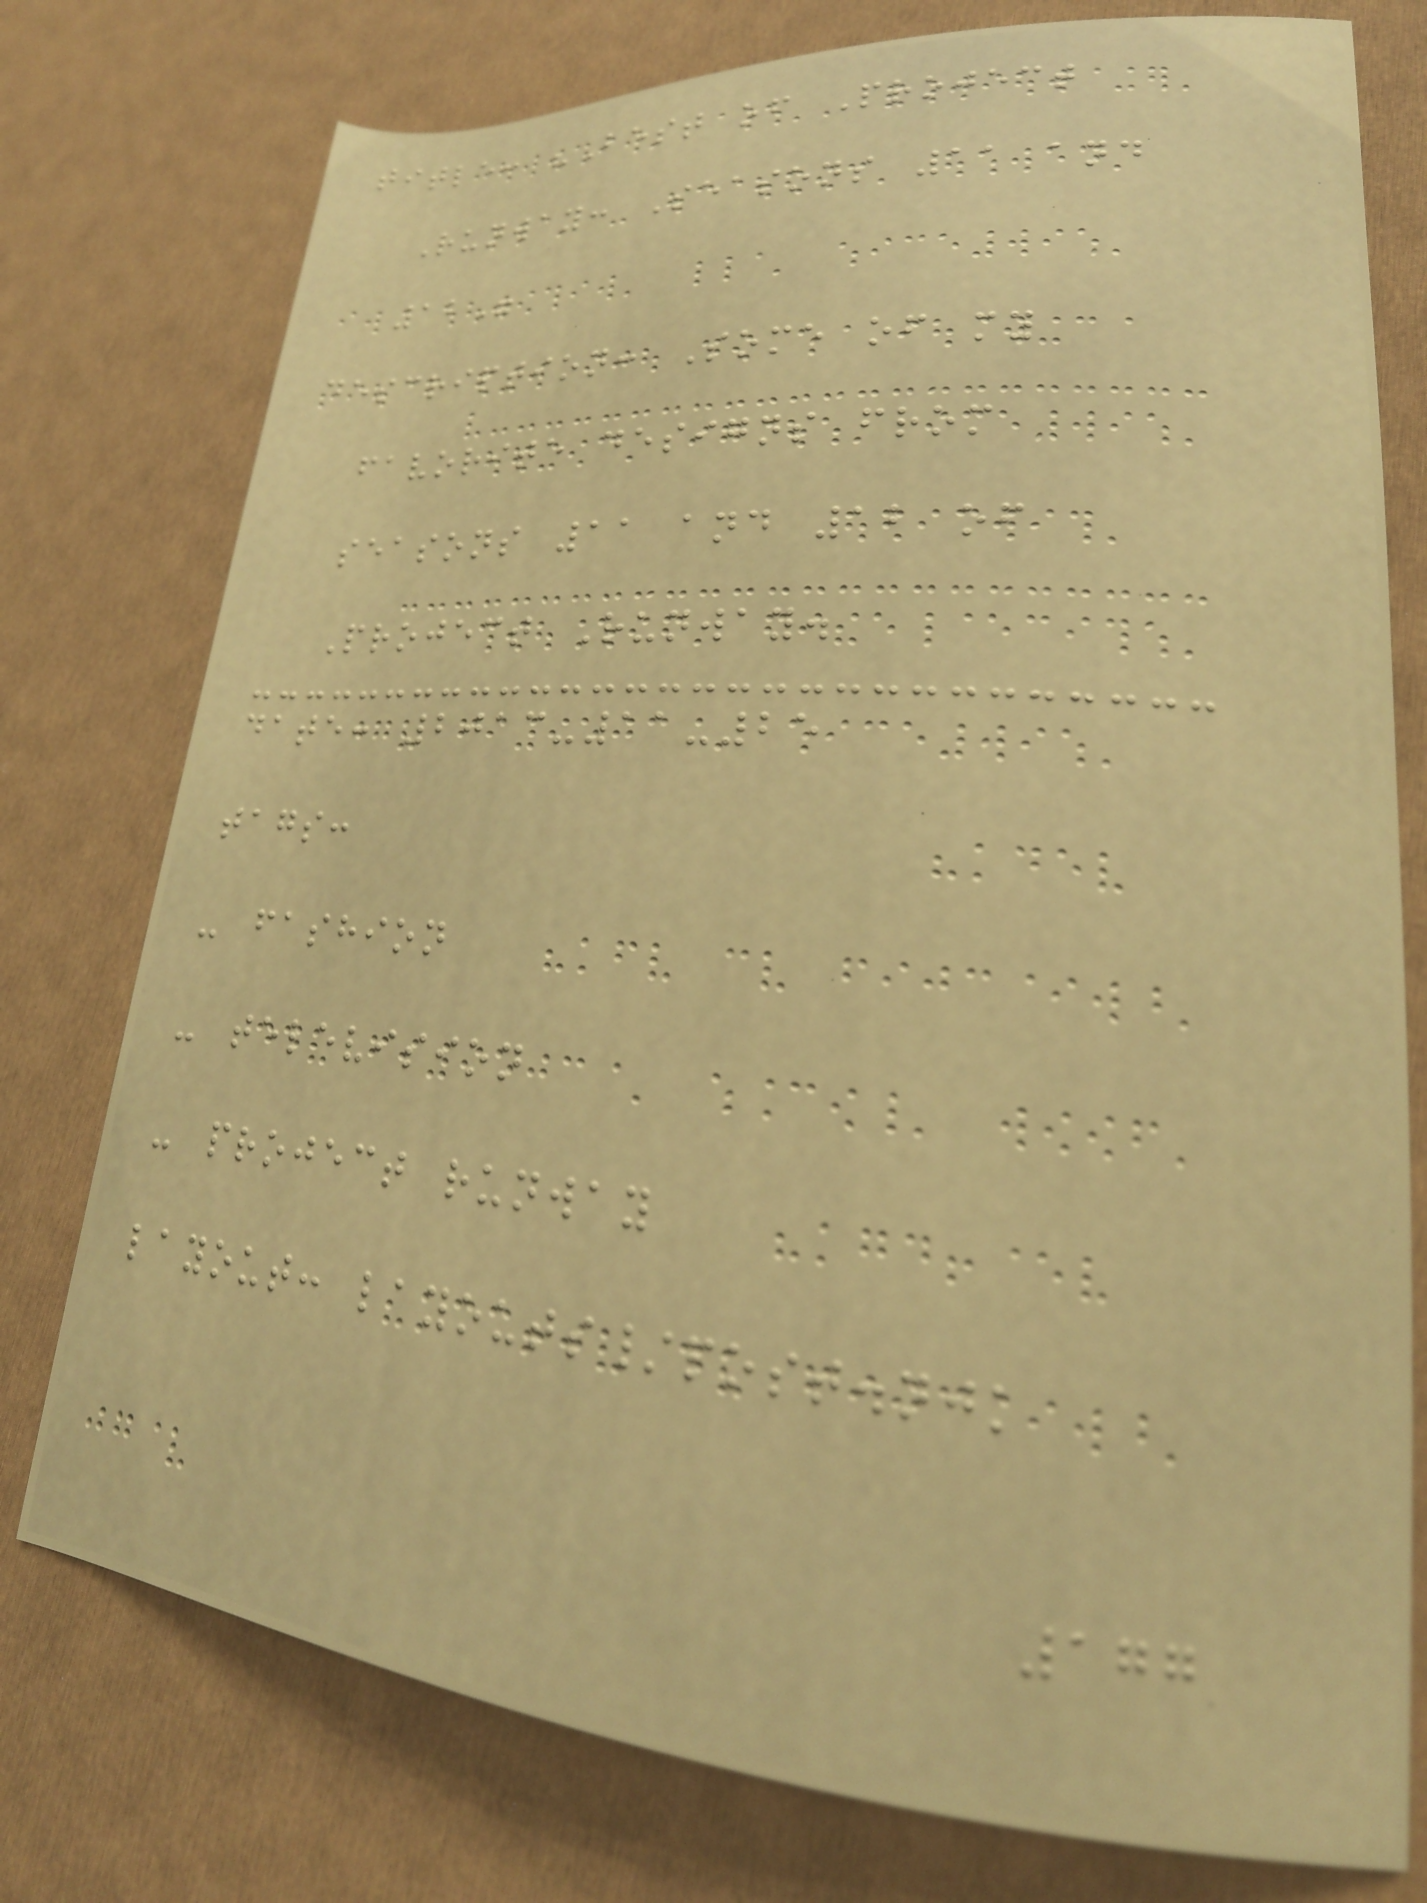title: "Best of Project
Runway: Seasons 11 and
12"
description: Some of my
favorite designs from
seasons 11 and 12 of
Project Runway.
date: 2013-11-25
tags:
- fashion
- television
- project runway
layout: layouts/post.njk
177
